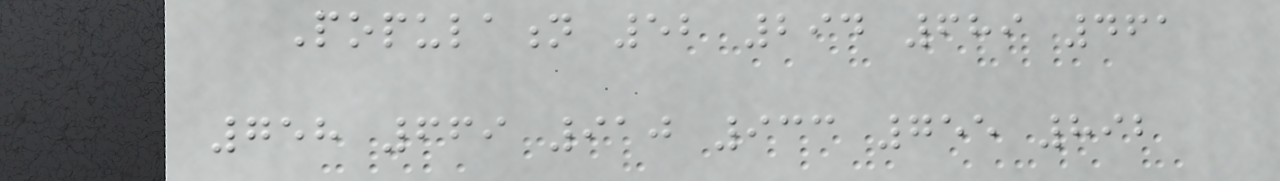Population 52 294 689 461
758 669 910 933 755 892
